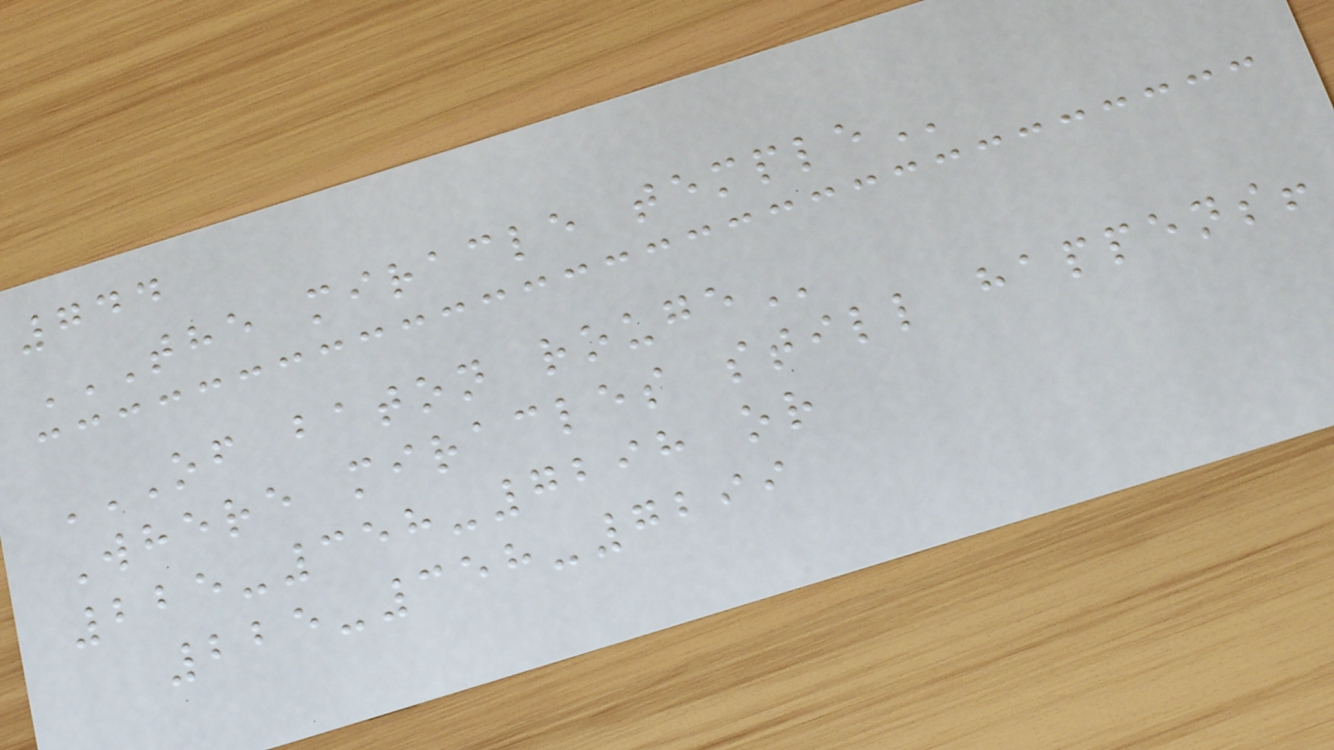744
THE MIRACLE TEMPLE
OF BATON ROUGE
Where miracles still happens!
225-358-7298 or
225-358-7299
